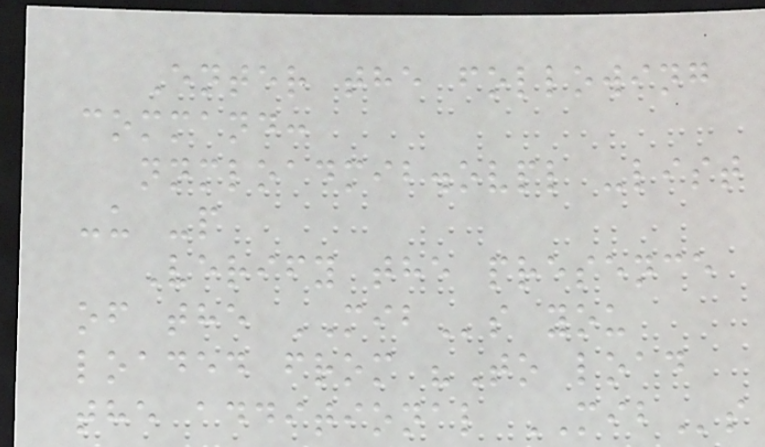Enter the following
command:
nnmloadmib.ovpl -list
-u -p
Verify the presence
of the MIBs you
loaded from "To load
the additional MIBs
